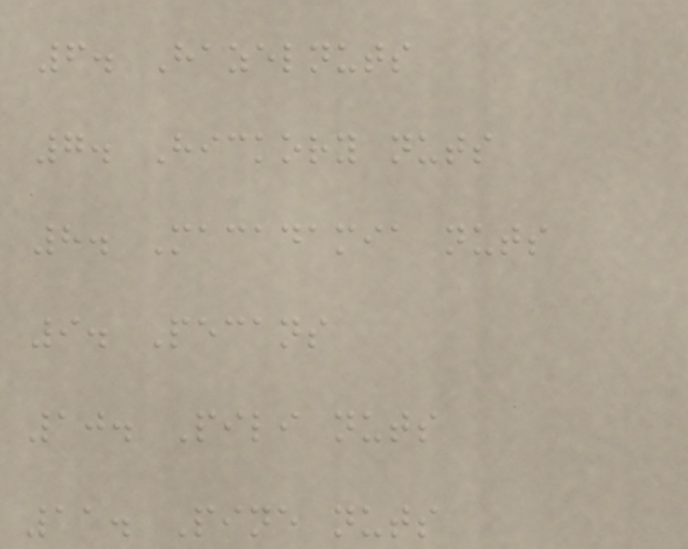6. Hazelnuts
7. Hickory nuts
8. Macadamia nuts
9. Pecans
10. Pili nuts
11. Pine nuts
